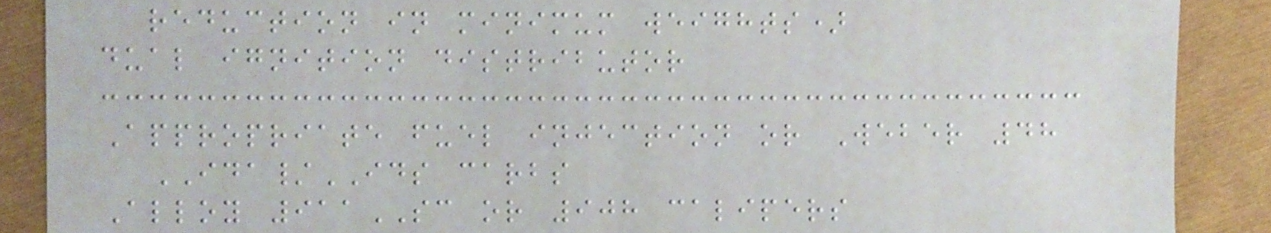reduction in minimum weights)
dual ignition distributor
Appropriate fuel injection or Weber 48
IDA/IDS carbs
Alloy 911SC or 908 calipers
